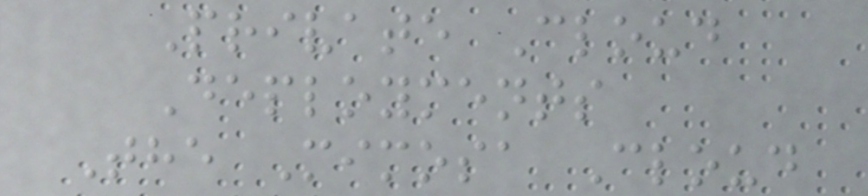Private Cloud
Deployments
The Mimosa Cloud
